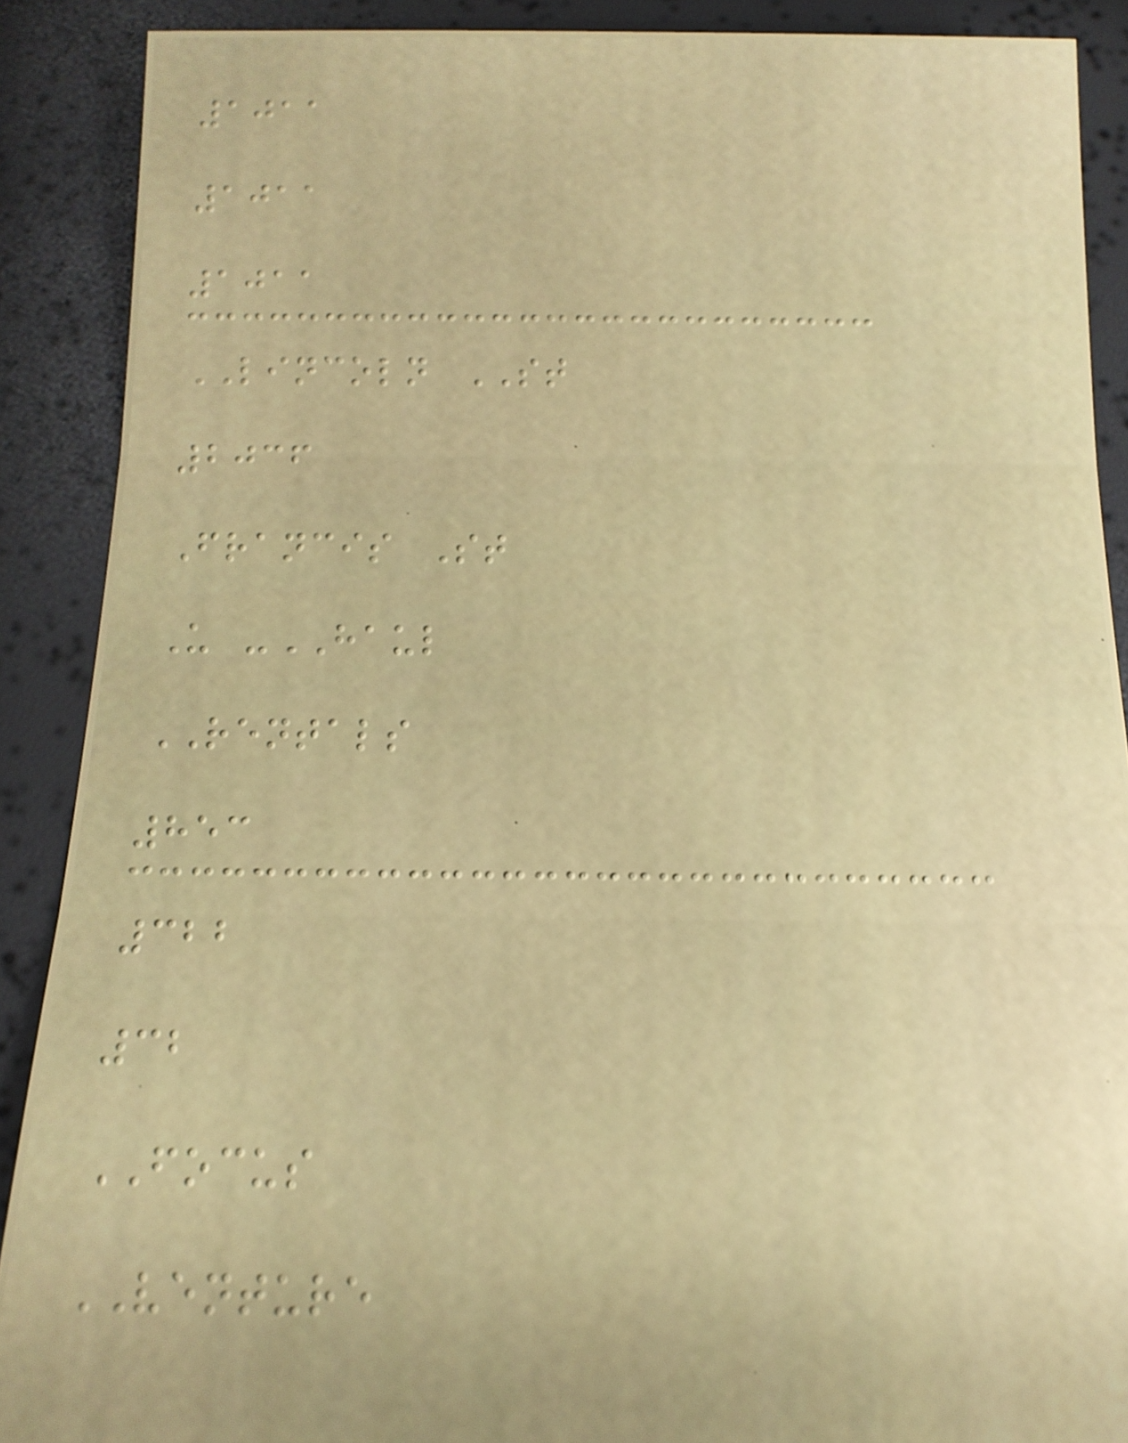1011
1011
1011
LINCOLN ST
2036
Francis St
U -HAUL
RENTALS
853
322
32
FOCUS
VENTURE
